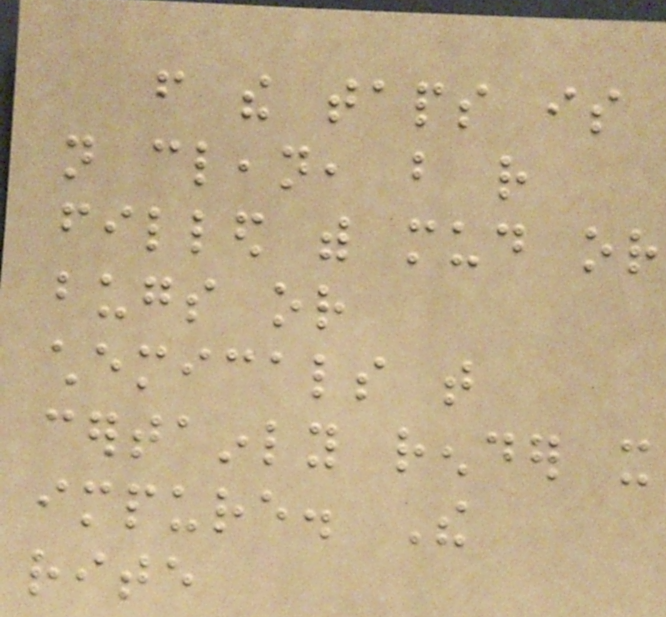from the taps is
not clean, but rather
filled with mud or
bugs or
chemicals that
certainly render it
impure. The
rite
